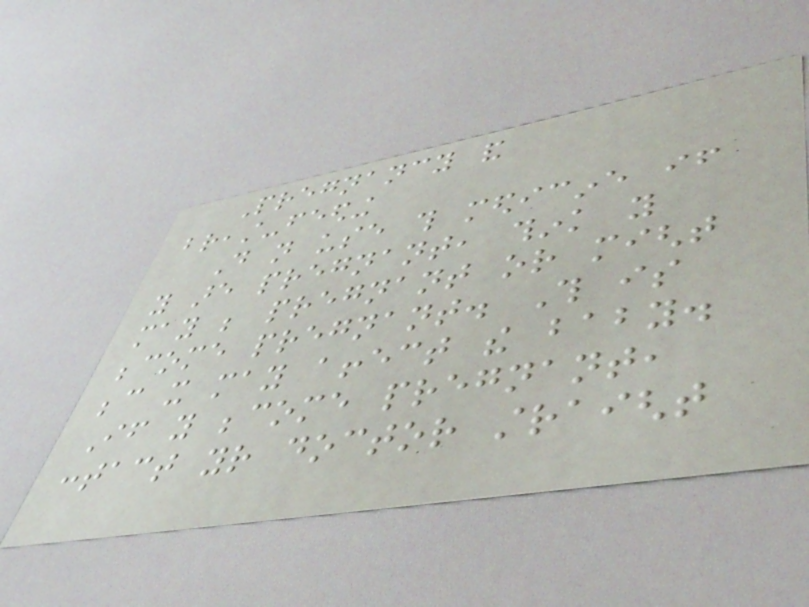Pregnancy and
breast-feeding
Do not use this medicine if
you are pregnant, think you
may be pregnant or might
become pregnant. This is
because it may affect the baby.
If you become pregnant,
contact your doctor straight
